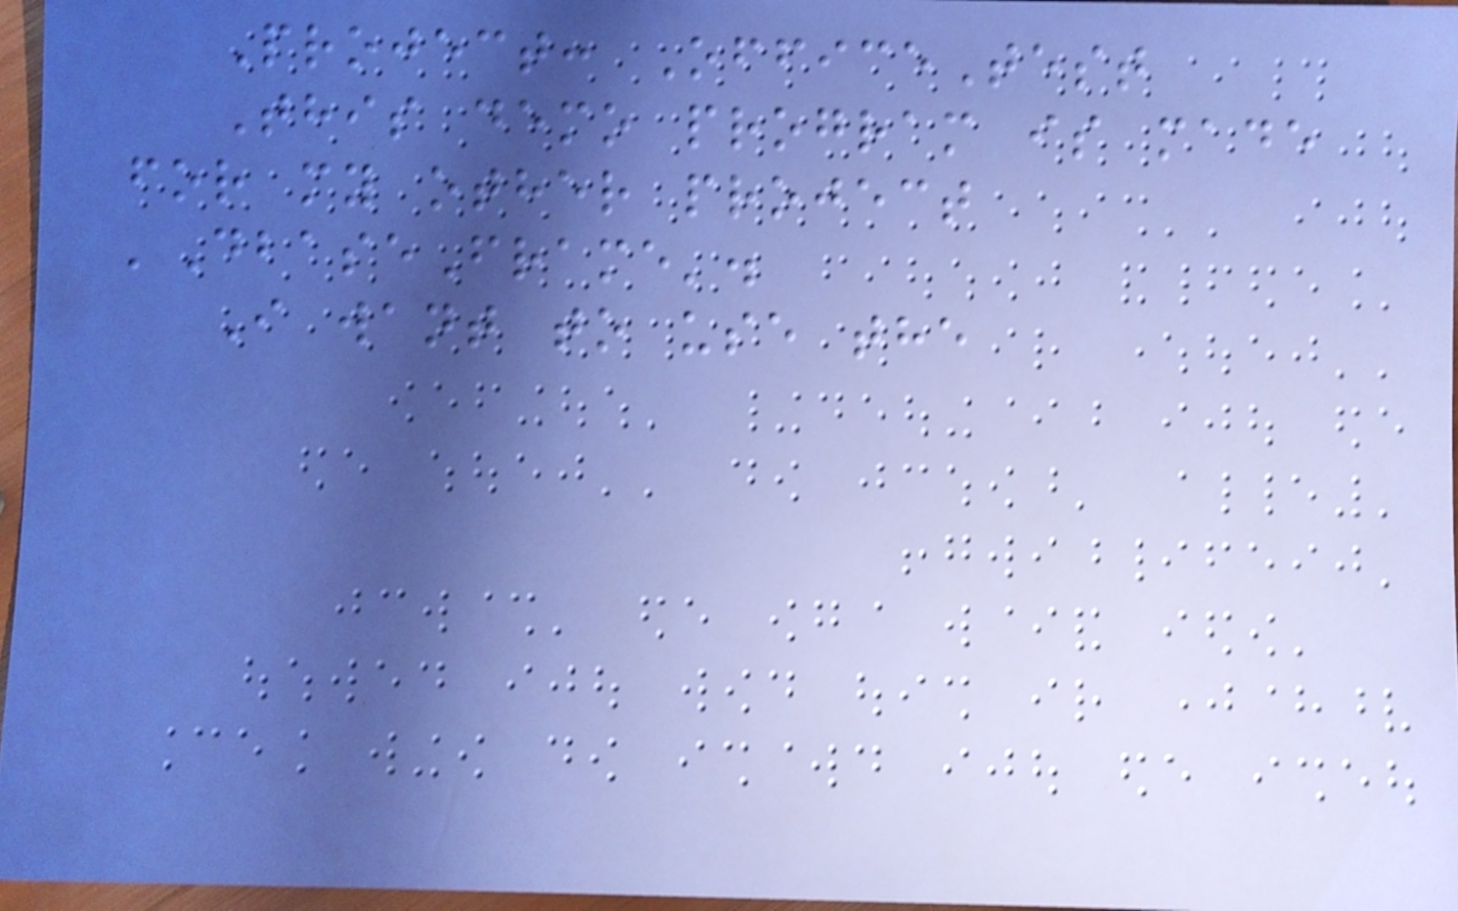Project: OfficeTest
This demo program is made
for my other project
'DbaseFrame'.
I want to use the
